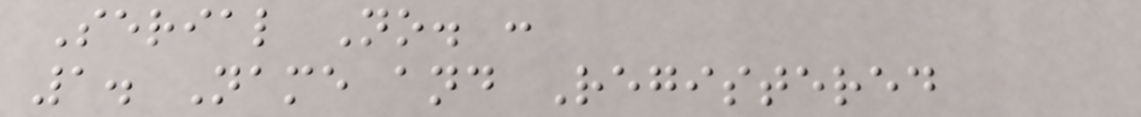Serial No. :
1. Name and Registered
